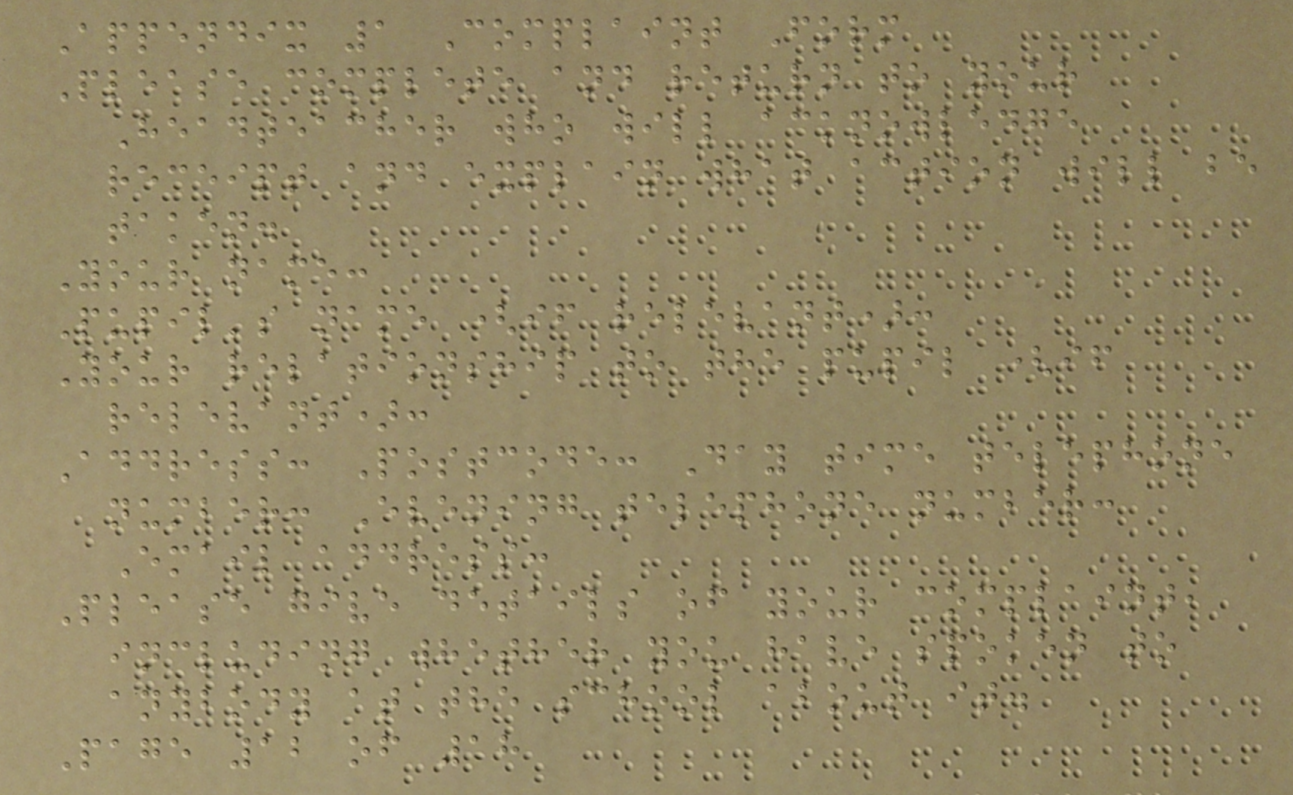Appendix 1 Complaint Form
Please complete and return to your
Headteacher who will acknowledge
receipt and explain what action will be
taken.
Your name:
Pupil's name (if relevant):
Your relationship to the pupil (if
relevant):
Address: Postcode: Day time telephone
number: Evening telephone number:
Email address:
Please give details of your complaint,
including whether you have spoken to
anybody at the school about it.
Page 12 of 18
